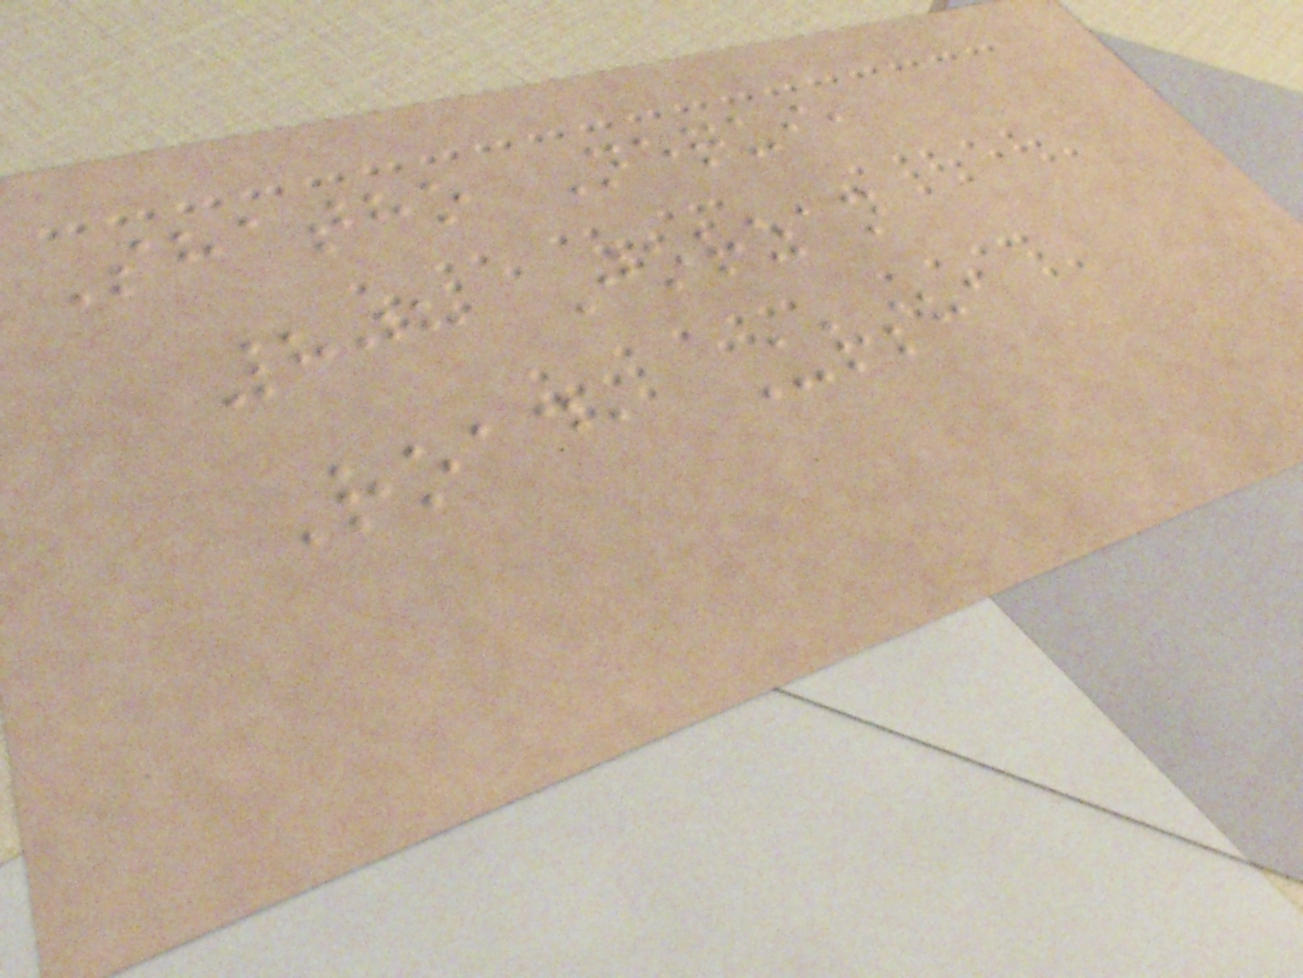Shatho Nequi,
808 Jorzan
Road, Ursha
